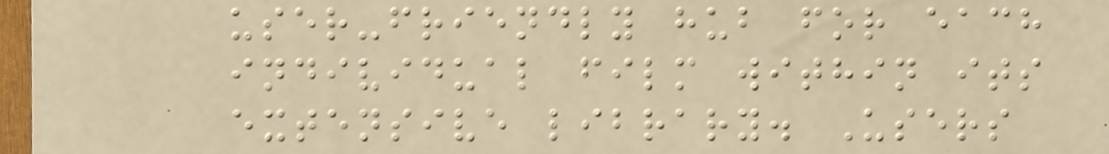user-friendly hub for each
individual film within its
extensive library. Users
